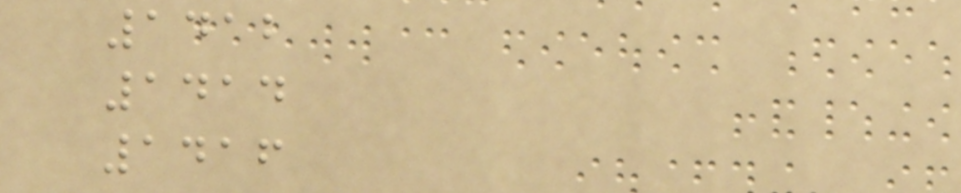1412
1414
1416
